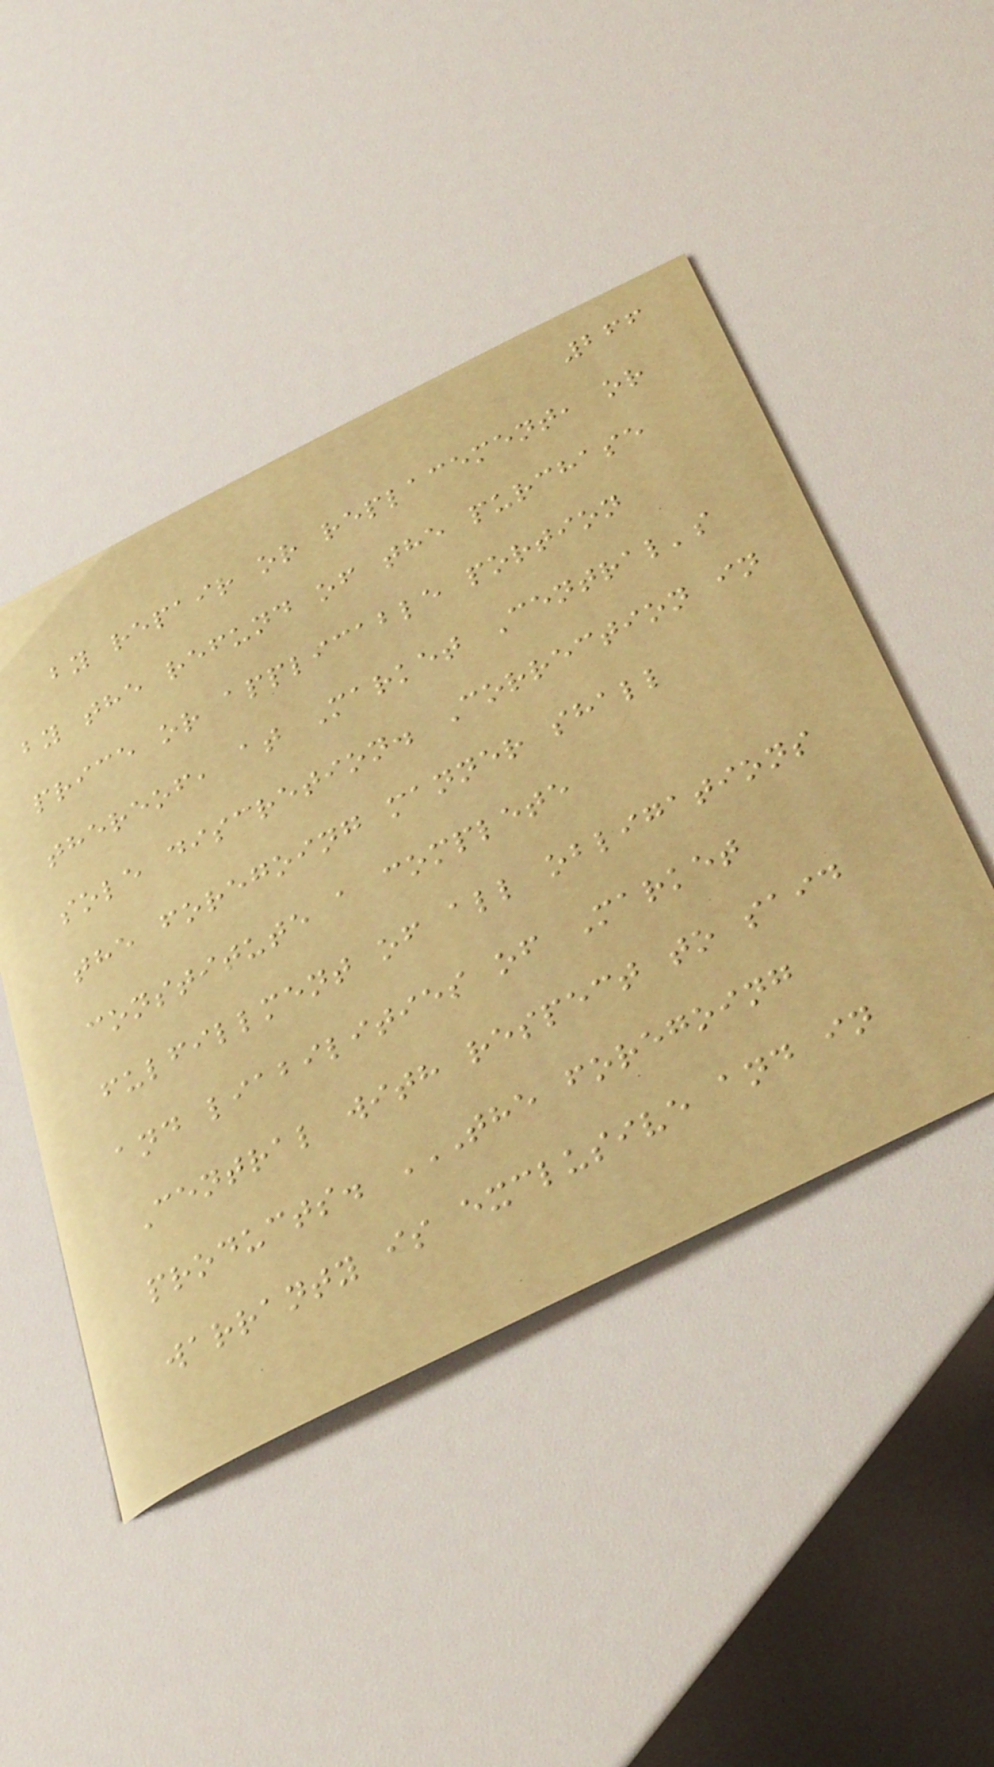266
by repair or replacement, or
by the refund of the purchase
price or applicable portion
thereof, at Market Central's
sole discretion. Correction in
the foregoing manner shall
constitute a complete
fulfillment of all obligations
and liabilities of Market
Central with respect to said
products. THE FOREGOING
WARRANTY IS EXCLUSIVE AND IN
